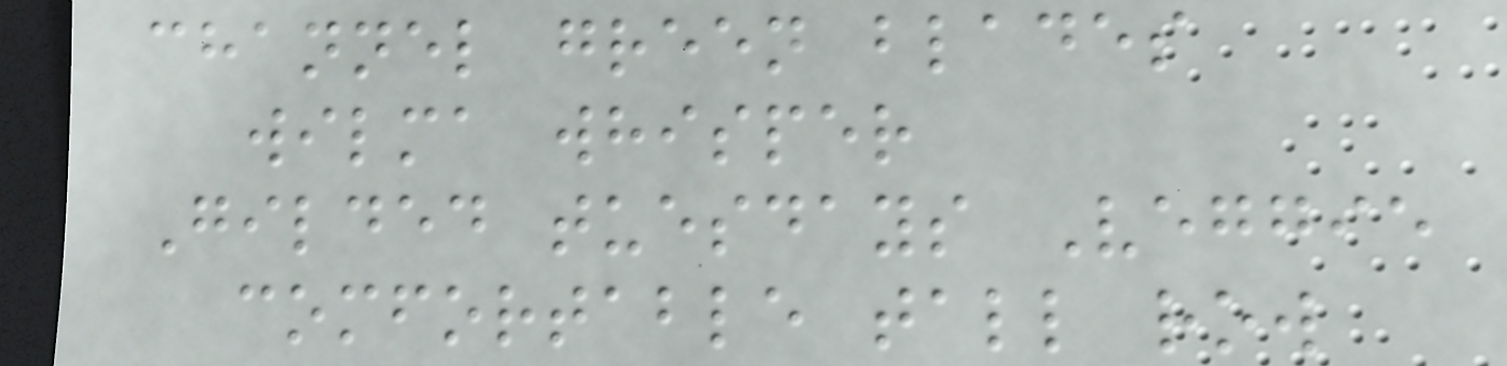channel green blades
wilma whisper
Gilded tuesdays Veggie
comfortable tall row
